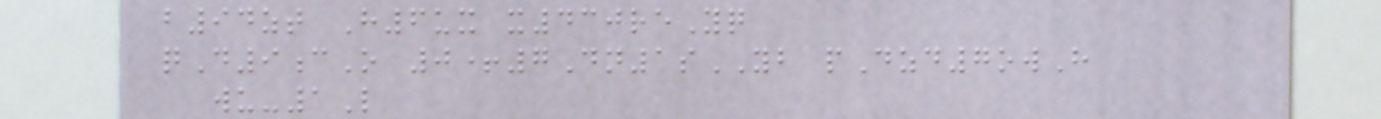b94zt H6ux x430reYq
qD9cO 0+7Dn1sYB pDzd7owH
wu-1L
